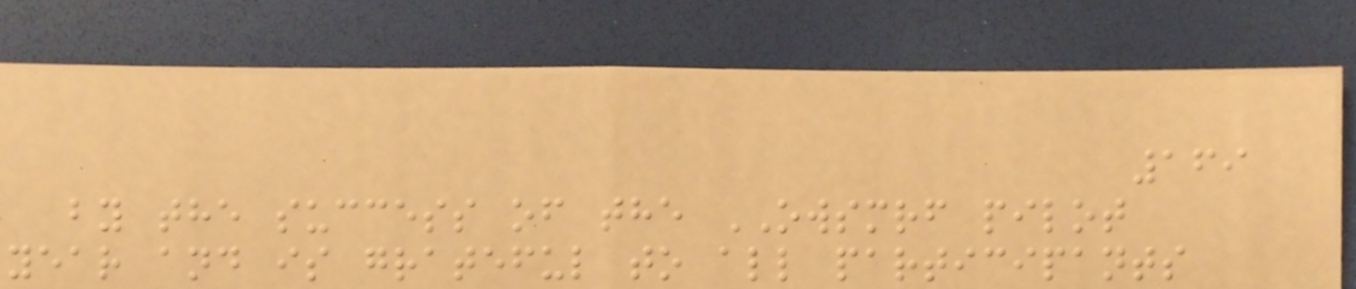169
by the success of the OWSMRF pilot
year and is grateful to all participants
